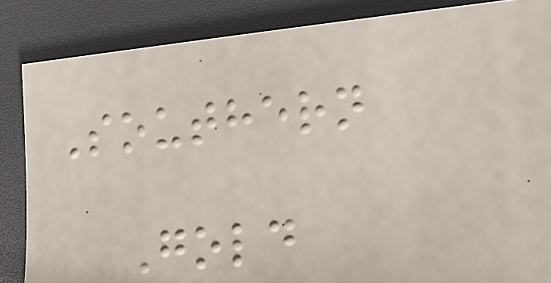Southern
Gold
